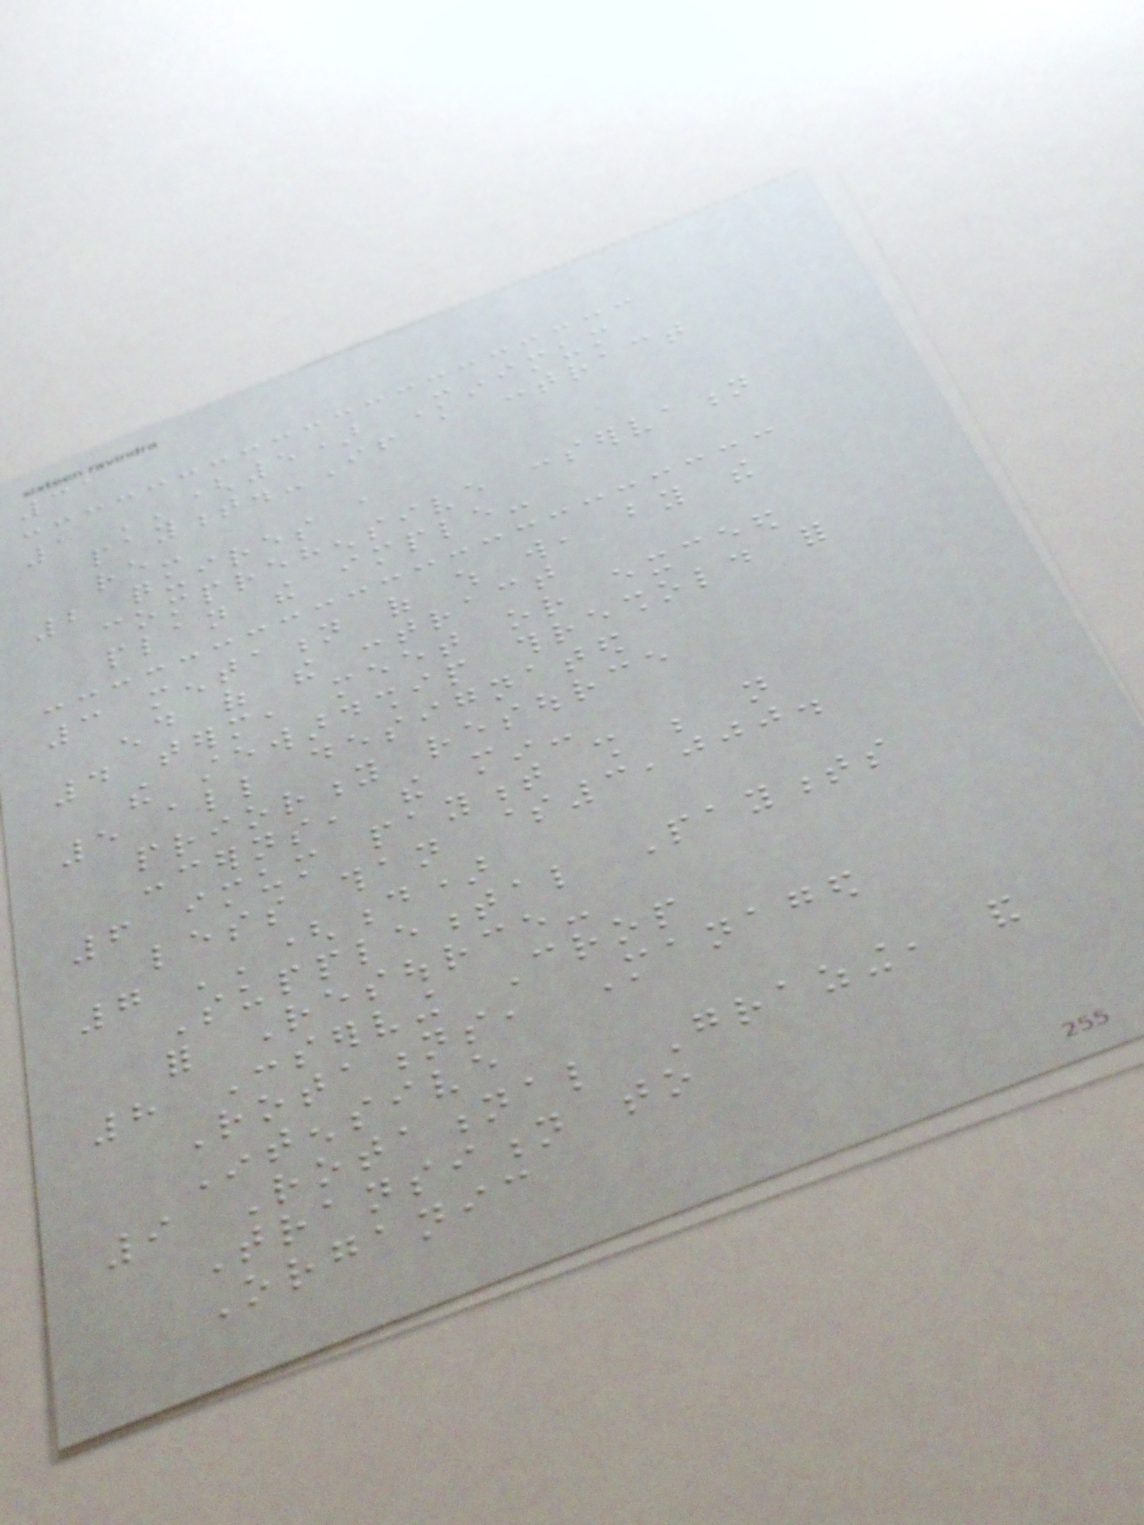31
1 ''(5) Minimum
payment.-If a contract
re-
2 quires a
comprehensive conservation
plan the imple-
3 mentation of which will, by the
end of the contract
4 term, meet or exceed
the stewardship threshold for
5 all designated
priority resource
concerns, the min-
6 imum payment shall be not
less than $3,000.
7 ''(d)
Supplemental Payments
for Resource-
8 Conserving Crop
Rotations, Managed
Intensive
9 Rotational Grazing, and
Transition to
Organic
